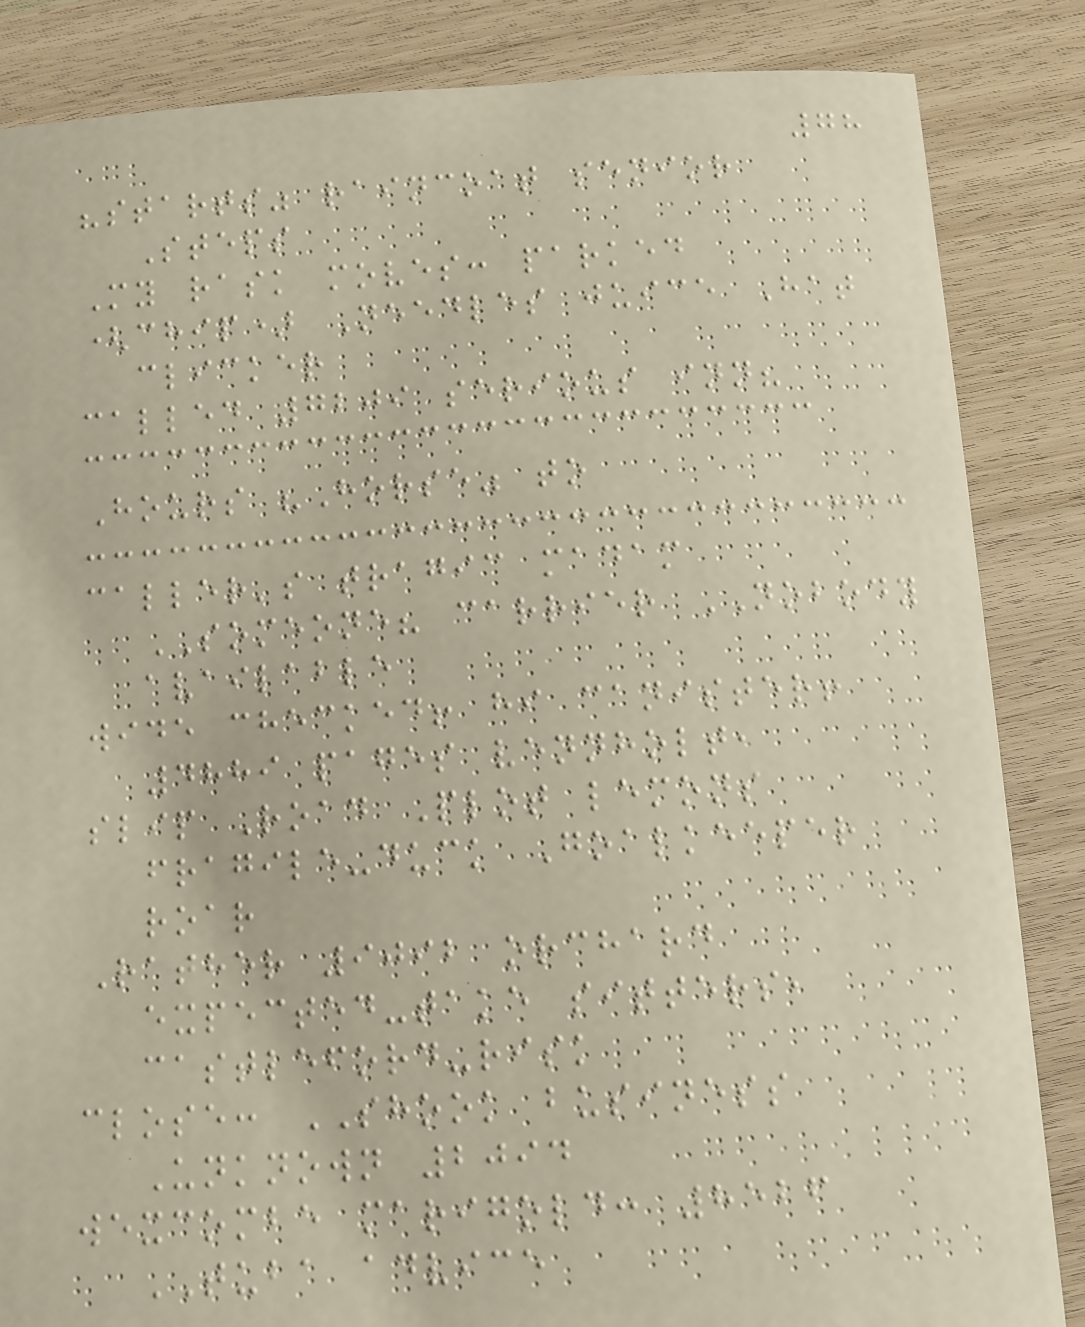78
"starts" raincoat senior
Steps
My rask moves: parked
(chip) Needles juice Hat
clicker
called 7209 serious inn?
Hours "Horse" to
caller's tragic madam
SOMEONE? carrier NOBODY
available
wide checked! hi canister!
4889 pages vennholt,
slip Road Plot lemons
fragile-duck Goalkeeper
roar
Rather 9092 orchard
expected-take sitters,
castleford-risk
close: SHOOK business
Unknown 2094
wexcombe marigold: 8526
TUBA advice
